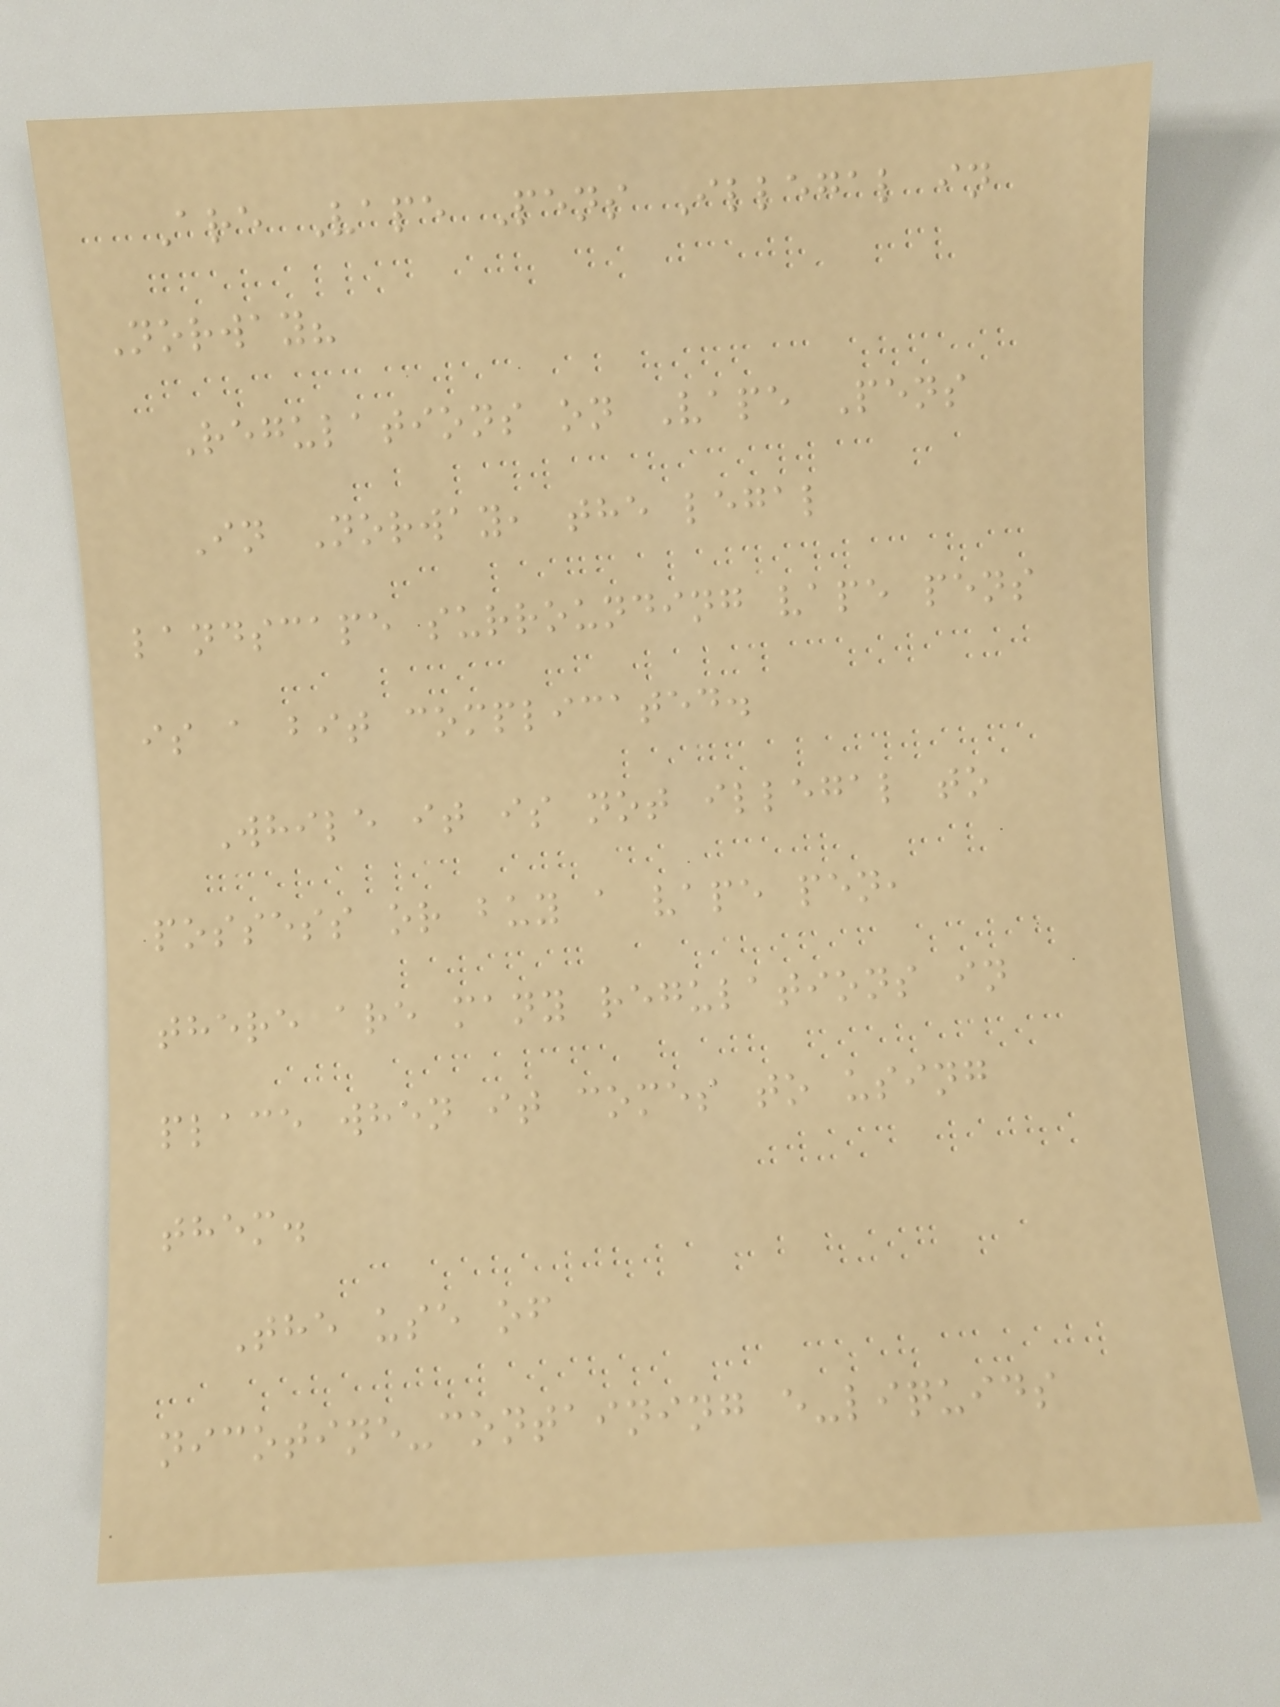Are Vape Pens Illegal in
Norway?
Regulations on Vape Pens
In Norway, the legal
landscape surrounding vape pens
is a bit complicated.
While it is not illegal to
possess or buy a vape pen,
there are many regulations in
place when it comes to using
them.
The use of
nicotine-containing e-liquids
